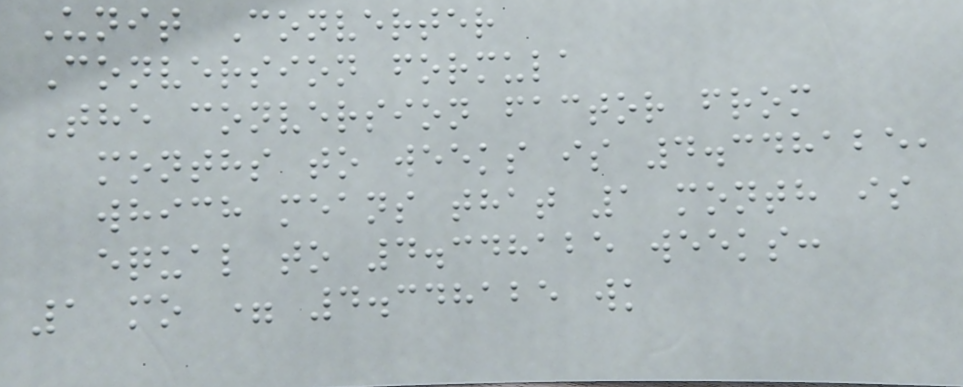Unit Converter
Conversion formula
The conversion factor from
months to weeks is 4.348125,
which means that 1 month is
equal to 4.348125 weeks:
1 mo = 4.348125 wk
